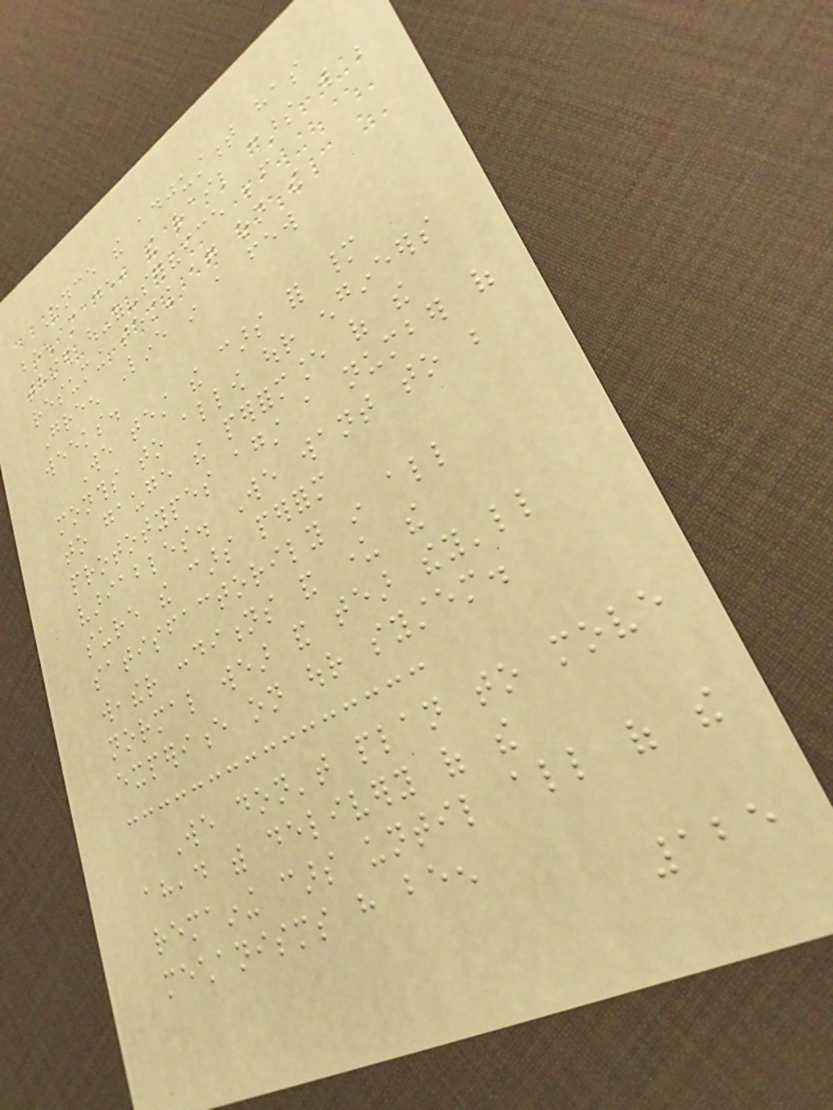Once the adjustment has
been made, the rail cars will be
tested out-of-service before
resuming testing again on the
Green Line in a few
weeks.
We test the cars for many
months to allow our engineers
to gauge the performance of the
prototypes against a number of
variables. We want to be
sure the cars perform
satisfactorily in all
weather conditions and under the
normal wear and tear they'll
experience on our system.
We don't plan to move
ahead with delivery of the
remaining cars until all of the
mechanisms have been
125
